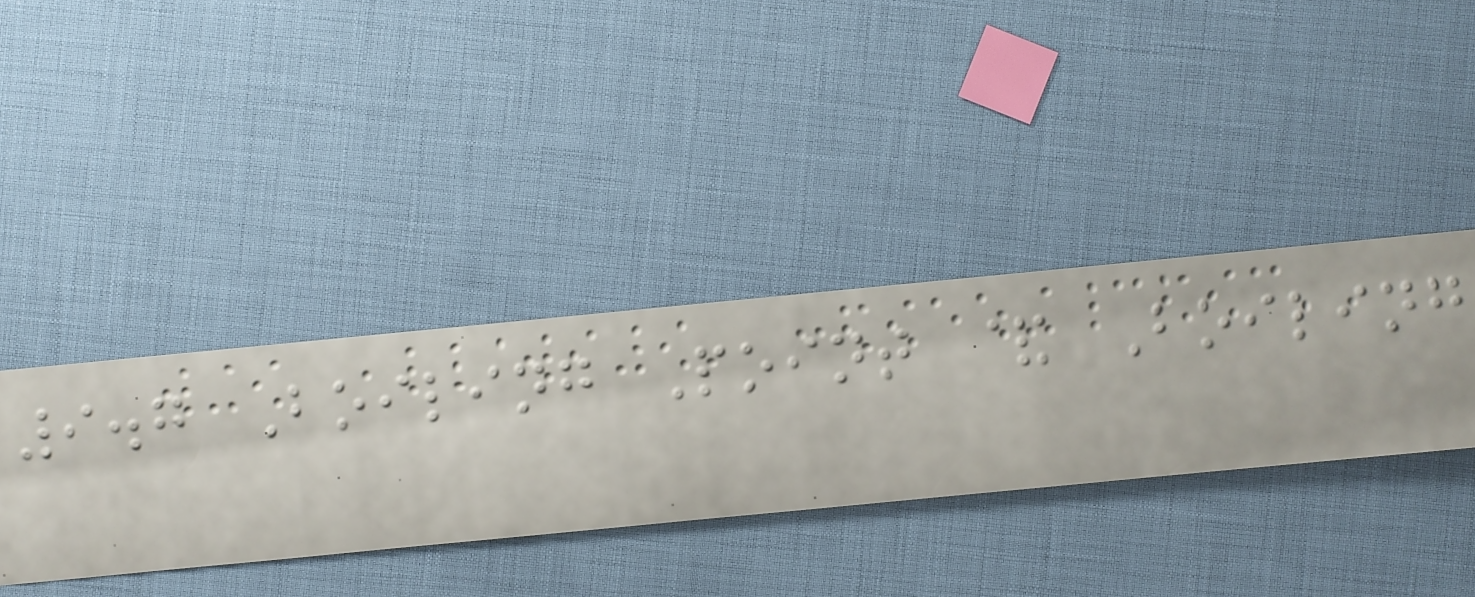9.7 Boiling Point & Boiling
